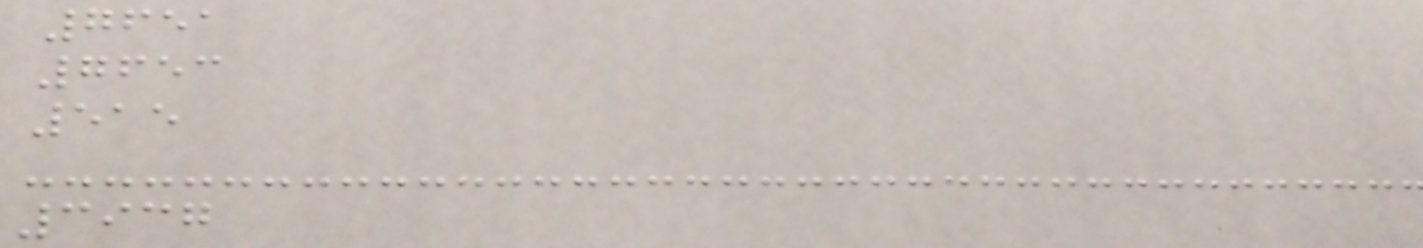7651
7653
515
3937
